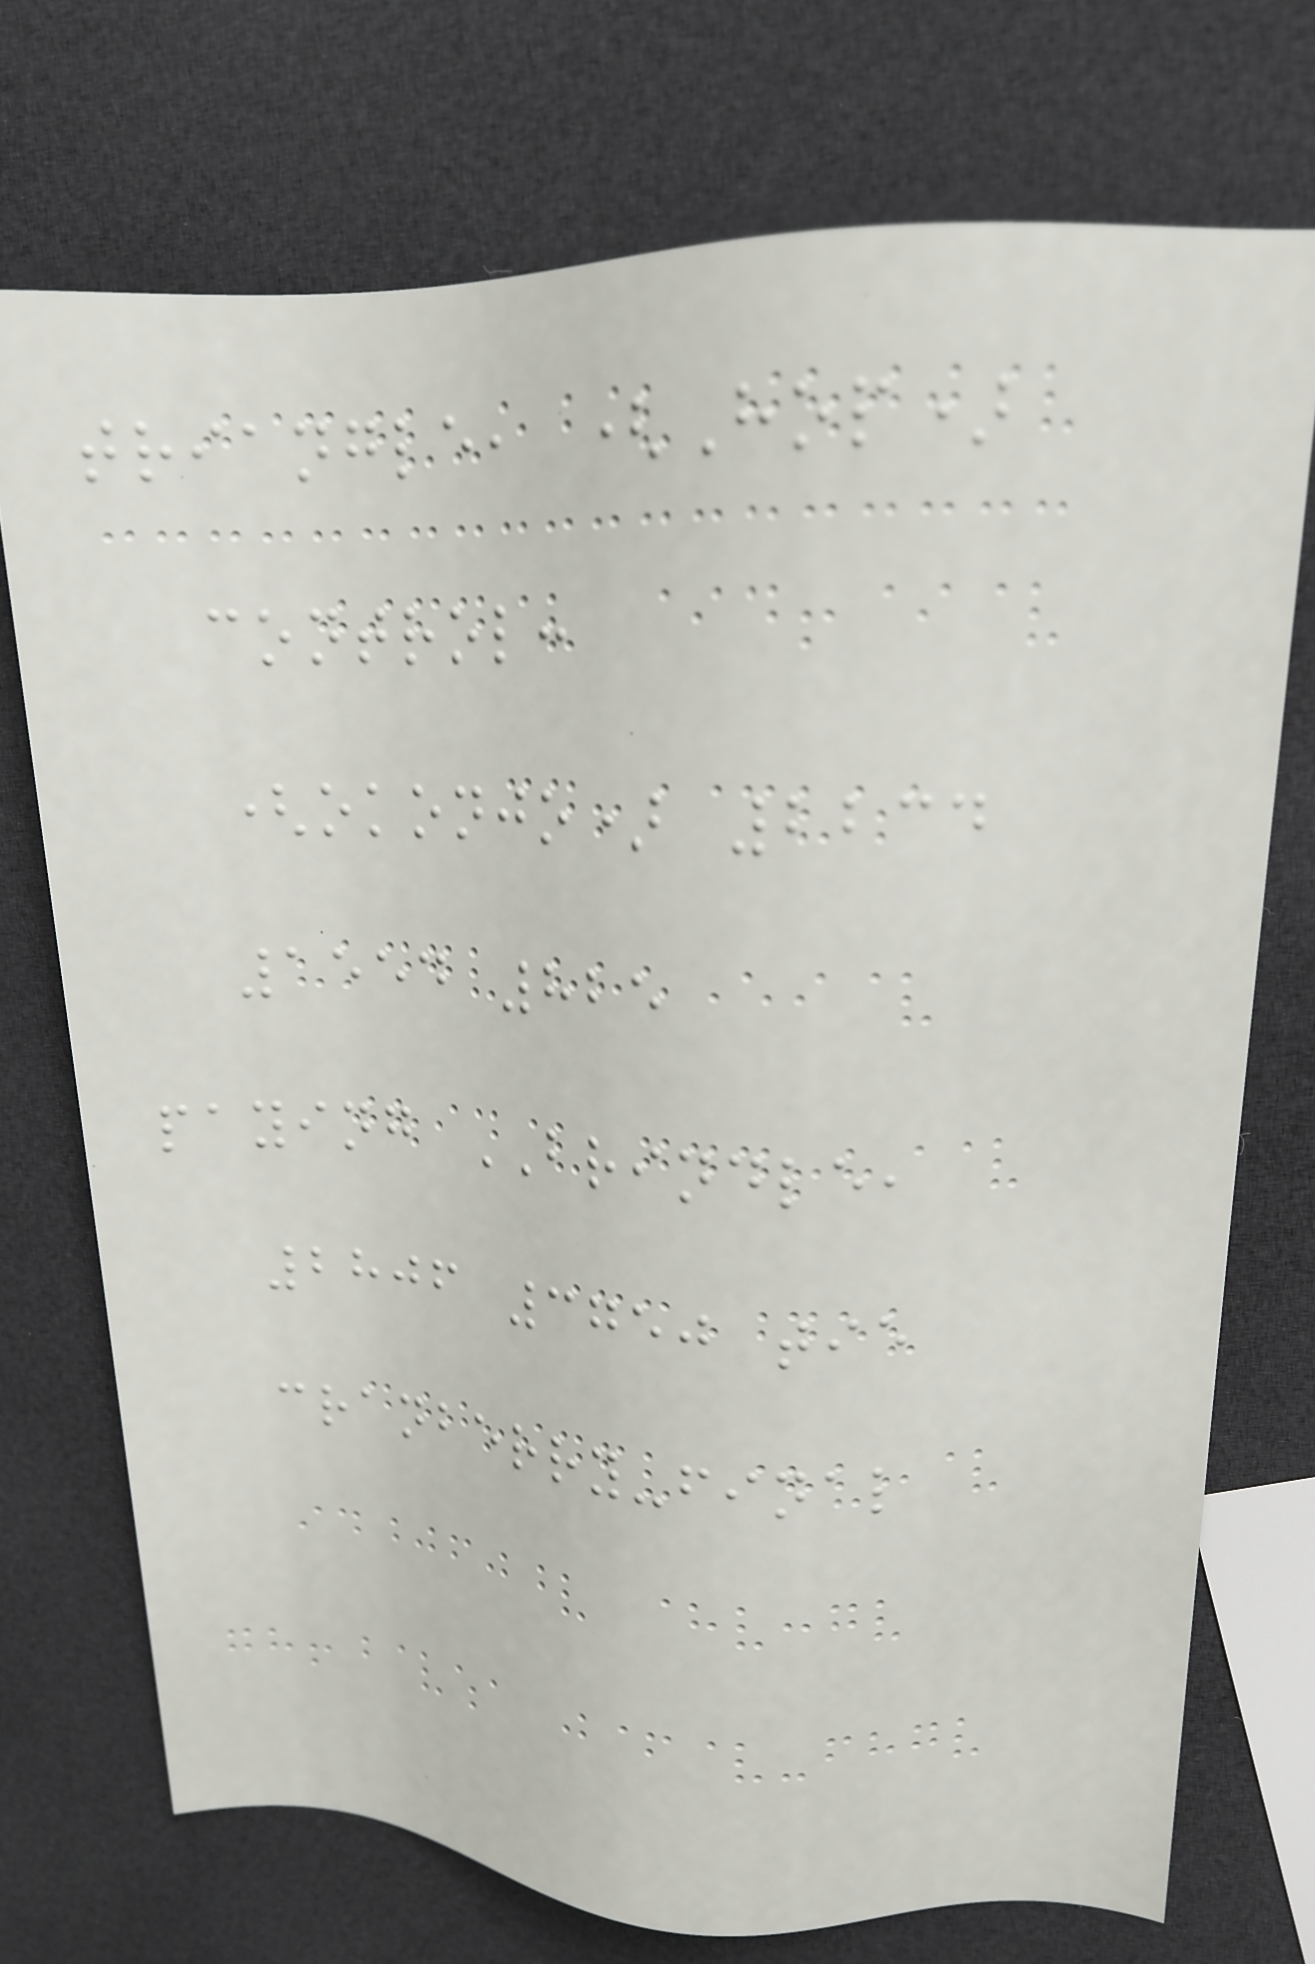triangle, (Hop)
control:
(okonjo) 2234
1554 825
paying BRINDLE,
2806 3750 tie
cranberry-final
